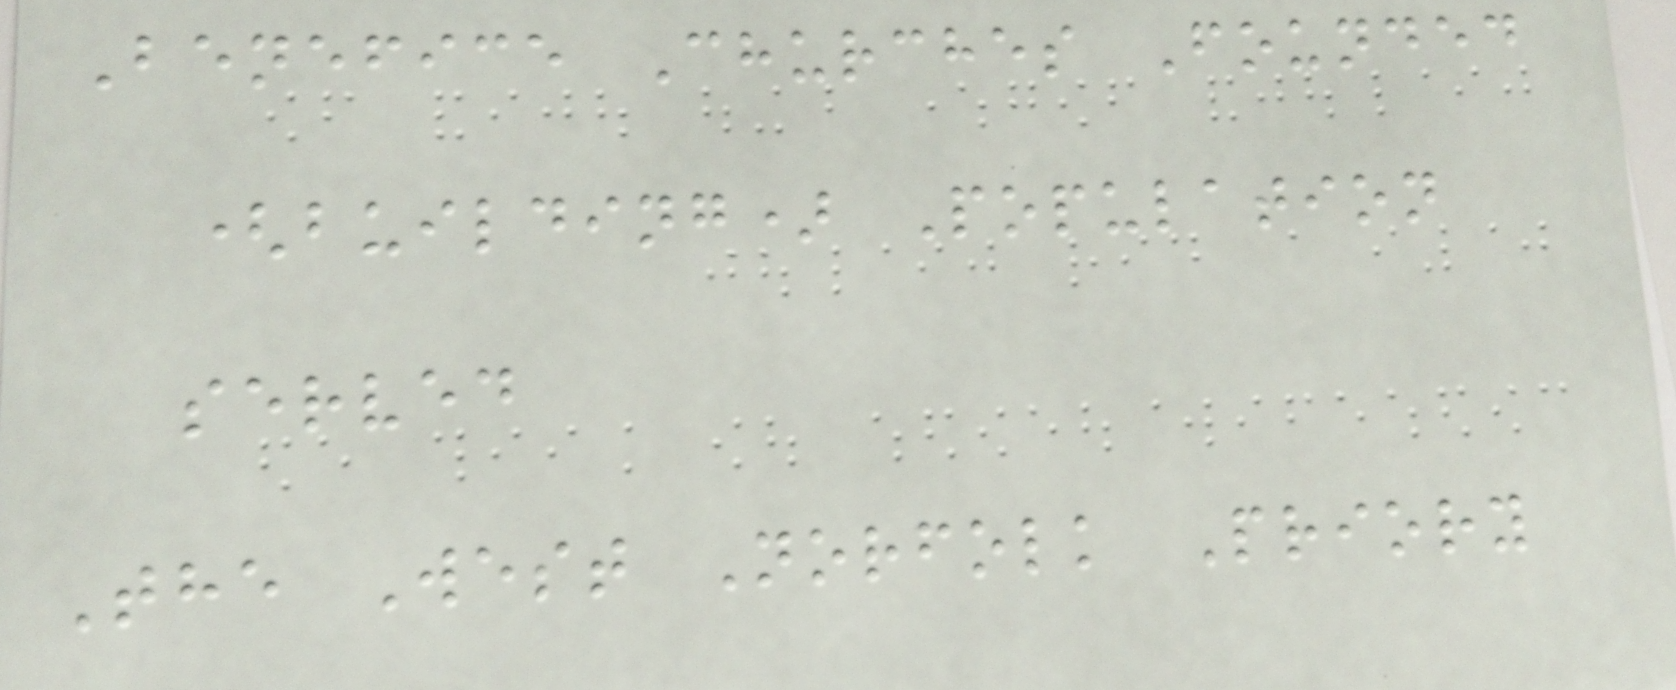Benefice Churches Founded
(building) Population
served
The West Norfolk Priory
